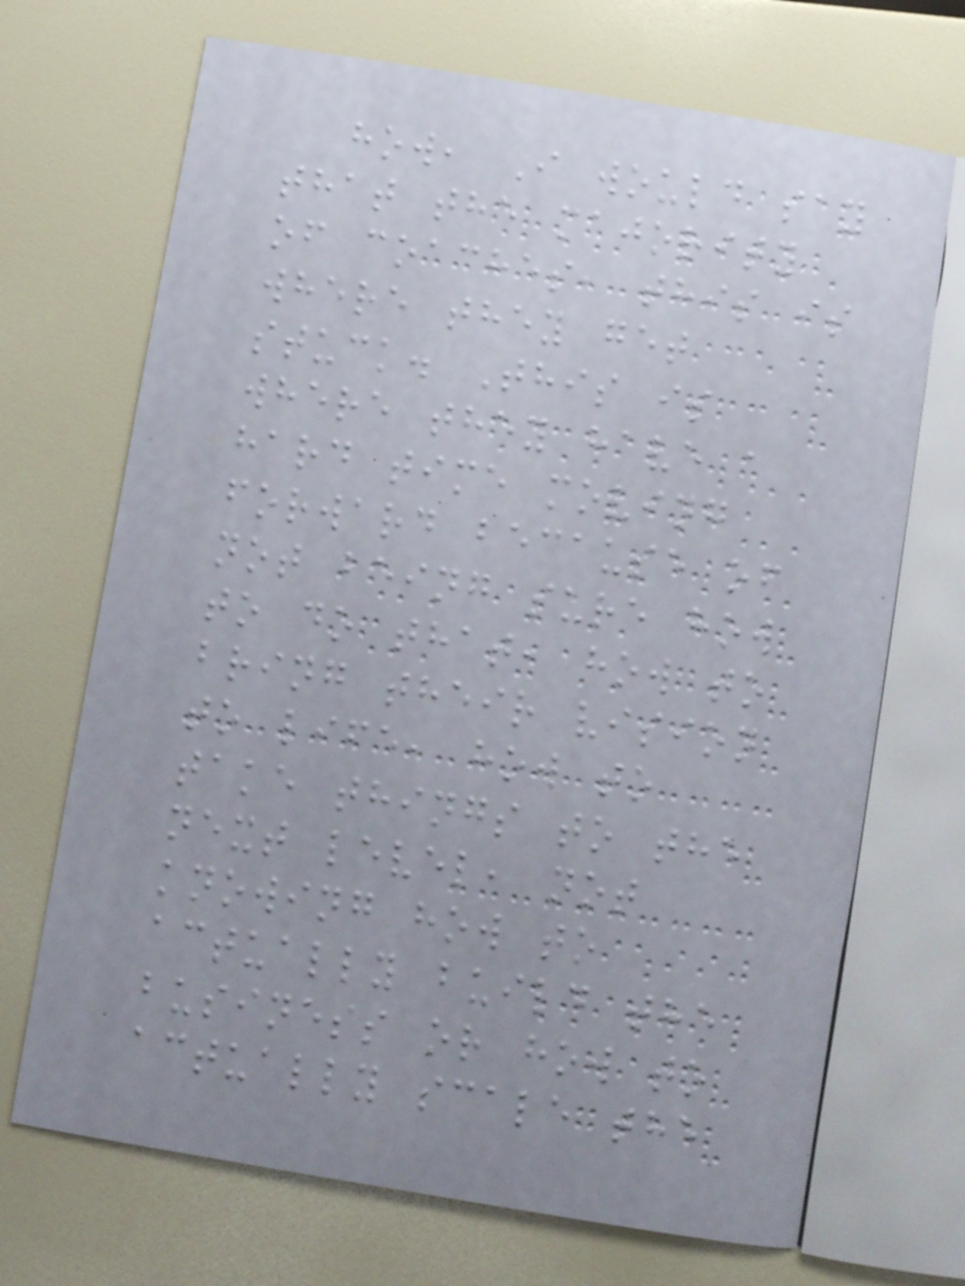how, I would say
that the majority
of coaches, this is
where they get
stuck. This is
where they have a
hard time moving
forward because of
not being sure how
to do that, how to
bring their vision
to life, how to
take things to the
next level, not
knowing how to
actually build the
business or how to
actually scale the
